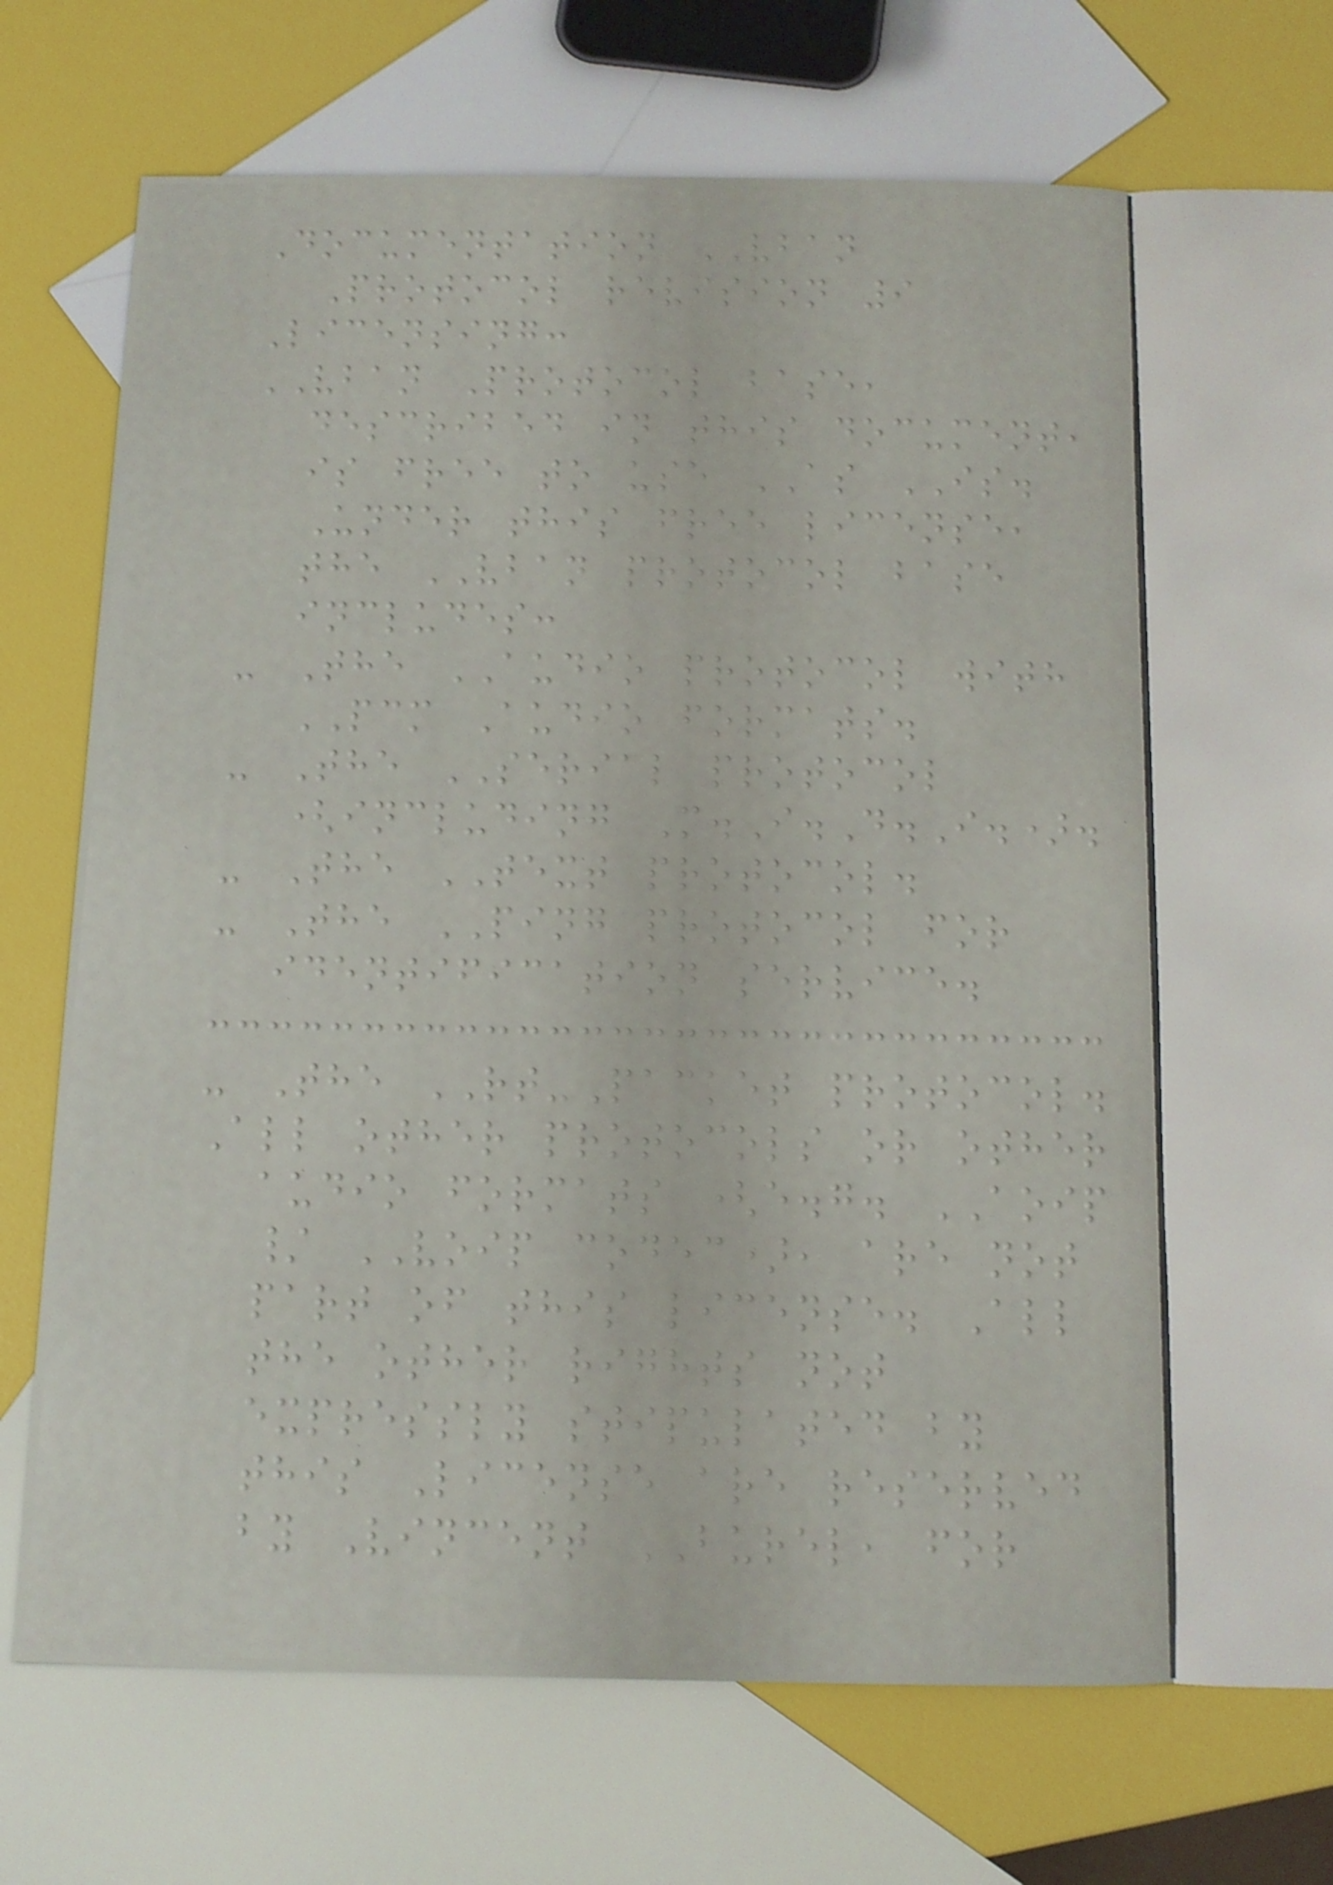Documentation VBAN
Protocol revision 9
Licensing:
VBAN Protocol base,
described in this document,
is free to use AS IS.
Under this free license,
the VBAN protocol base
includes:
- The AUDIO protocol with
PCM Audio formats.
- The SERIAL protocol
(including M.I.D.I.).
- The TEXT protocol.
- The PING protocol for
identification service.
- The RT-Packet protocol.
All other protocols or other
audio formats (e.g. AOIP
/ VOIP codec), are not
part of this license. All
the other rights not
expressly stipulated by
this License are reserved
by Vincent BUREL, for
